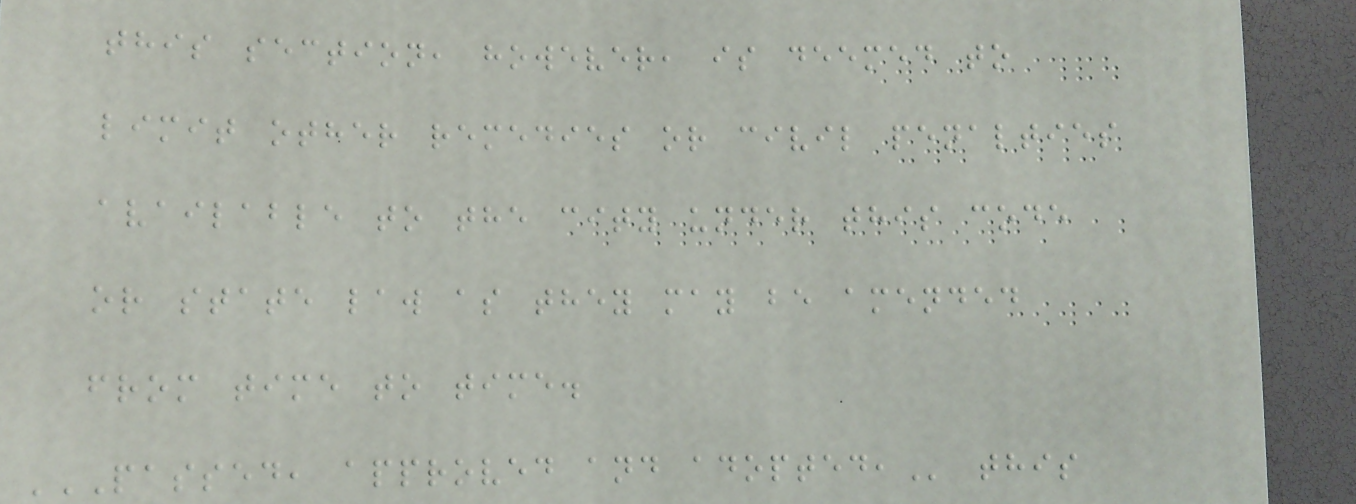this section, however, is deemed to
limit other remedies or civil penalties
available to the city under this code
or state law as they may be amended
from time to time.
PASSED, APPROVED AND ADOPTED, this
